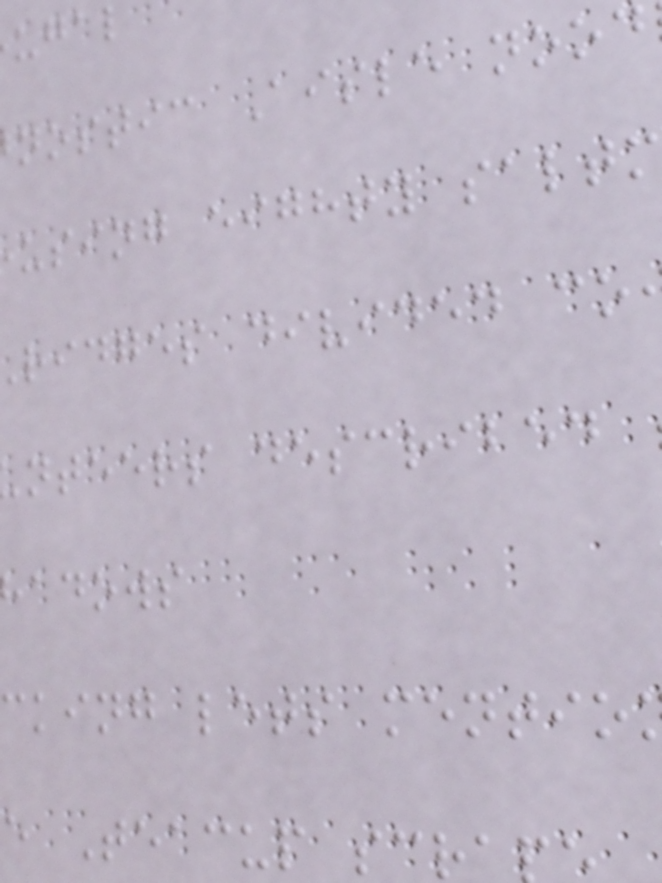ugal
nostic Aisle nood
using eighty saltm
ridges divided co
nteers described
adows
cking lets mentio
e Teacup scr
